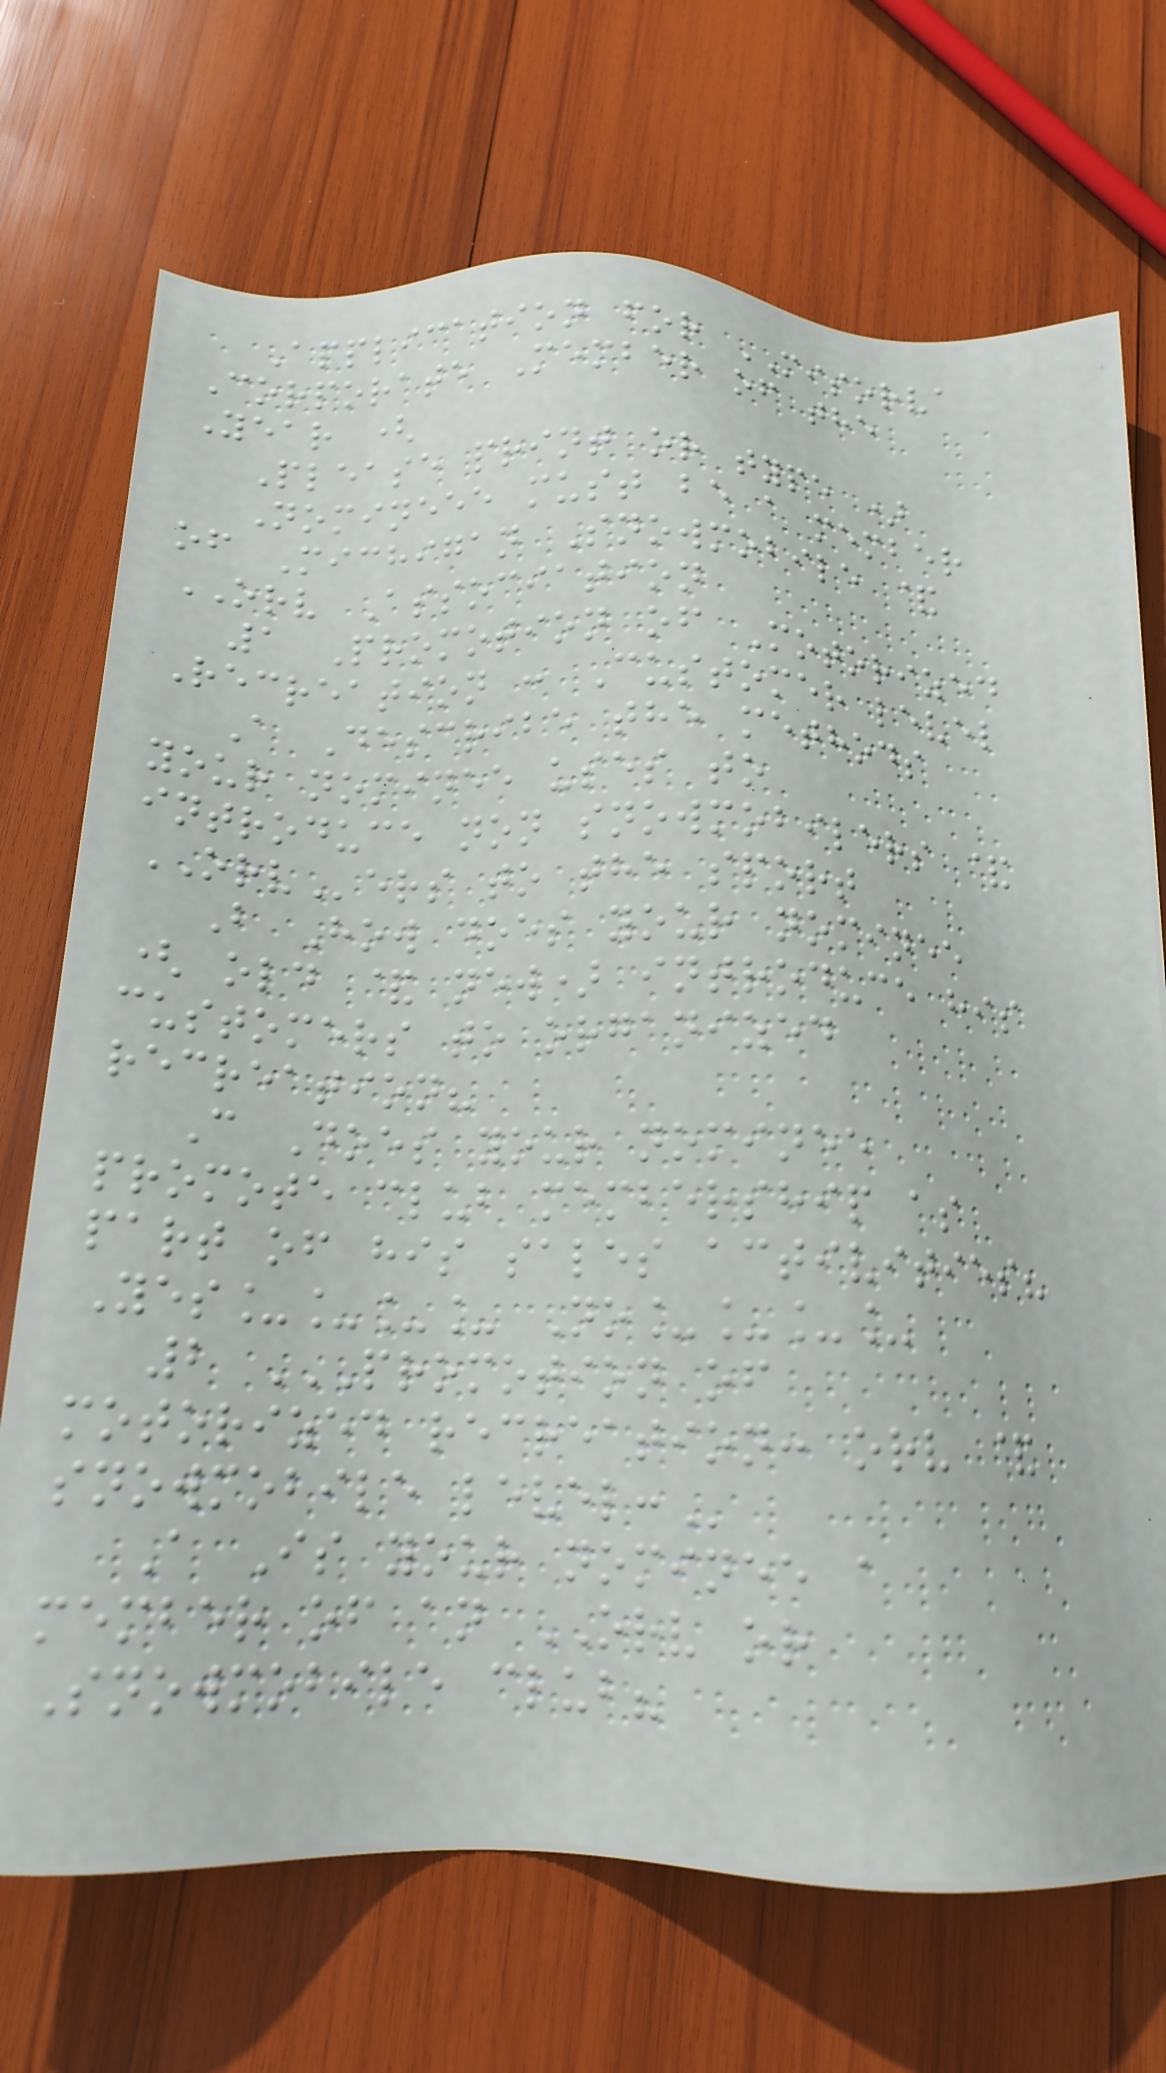Application for MISORVA
Corporate Member of the
Year (
Please print or type )
Nomineee must be a member
of Michigan Snowmobile &
ORV Association
1 Promotion of Motorized
Recreation : Customer level
A Describe the methods
your nominee uses to
introduce non snowmobilers &
ORVers to the sport
B How does your nominee
( old & new) introduce his
customers to organized
recreation?
C Does your nominee
promote club membership as
part of his sales activities?
Yes____ No____
2 PROMOTION OF
MOTORIZED RECREATION: ORV &
SNOWMOBILE LEVEL:
A Is your nominee a
member of an ORV or
Snowmobile club?
